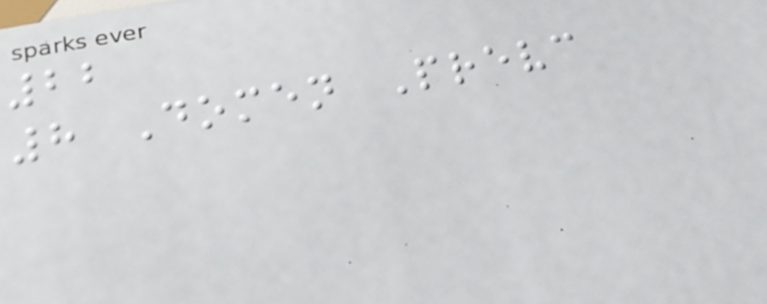22
8 Domen Prevc
